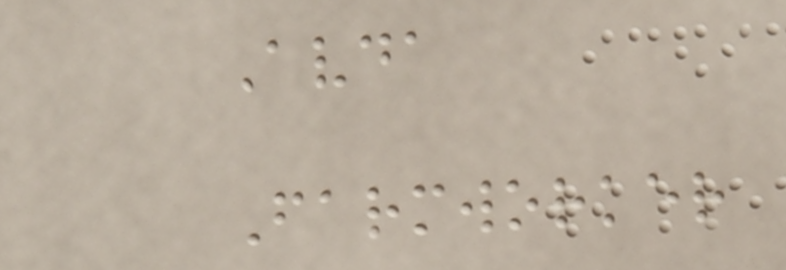Avda
Farmworker
